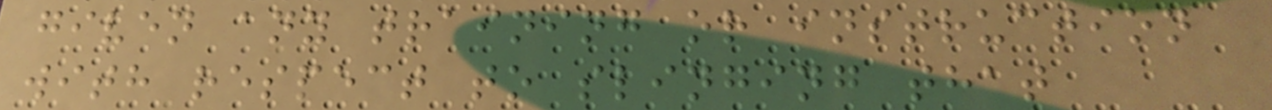given any training or instruction
with respect to slinging that
